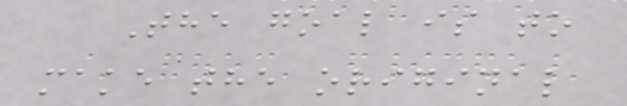The goal is to
make the original
